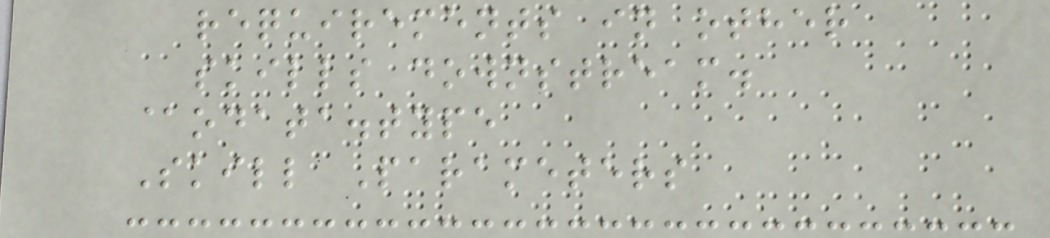requirements in other
skills downstream.
@odata.type
Skill Parameters
